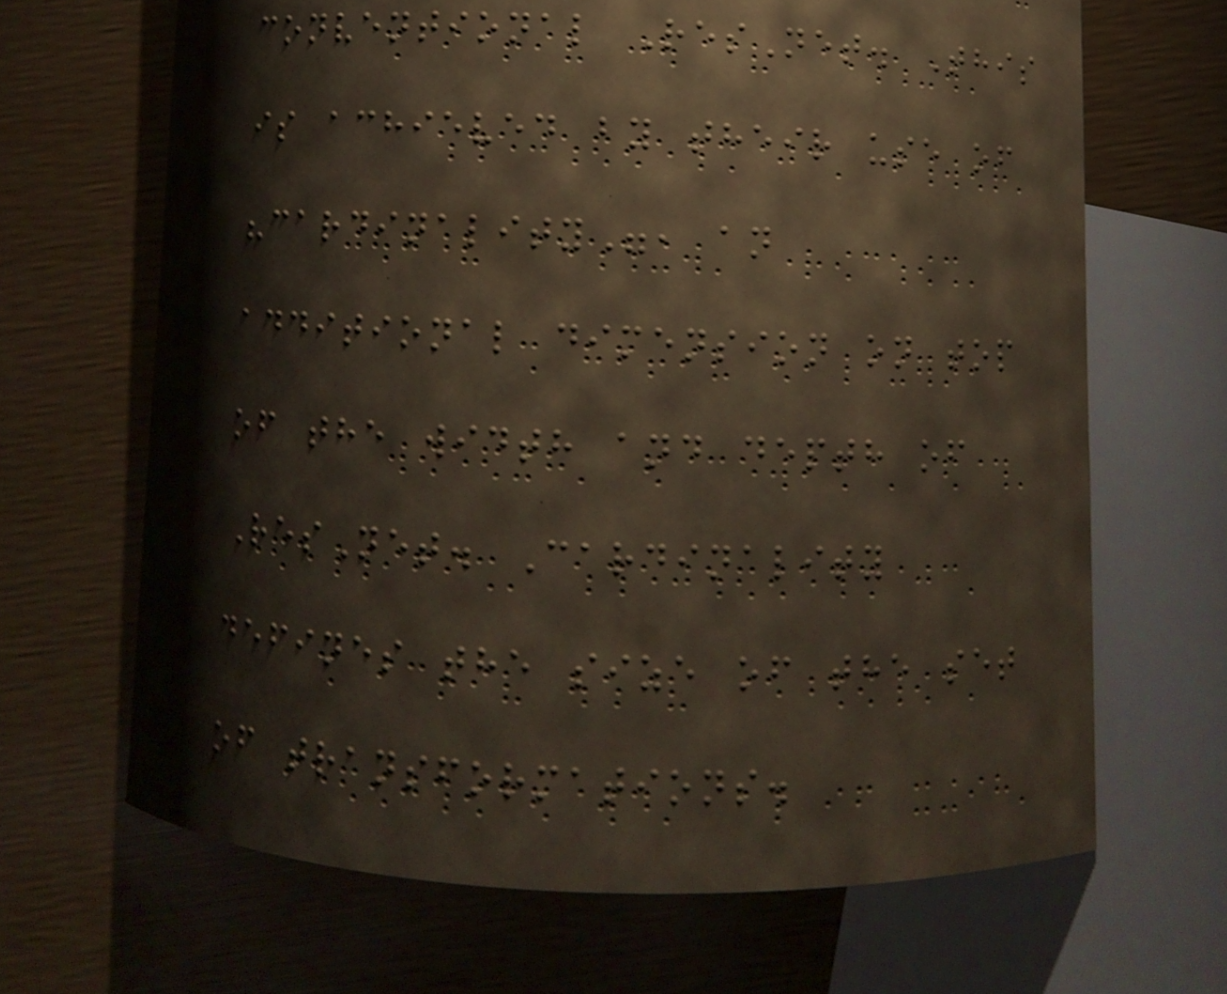conventional ResNet. This
is achieved by their use of
"cardinality", an
additional dimension on top
of the width and depth of
ResNet. Cardinality
defines the size of the set
of transformations.
